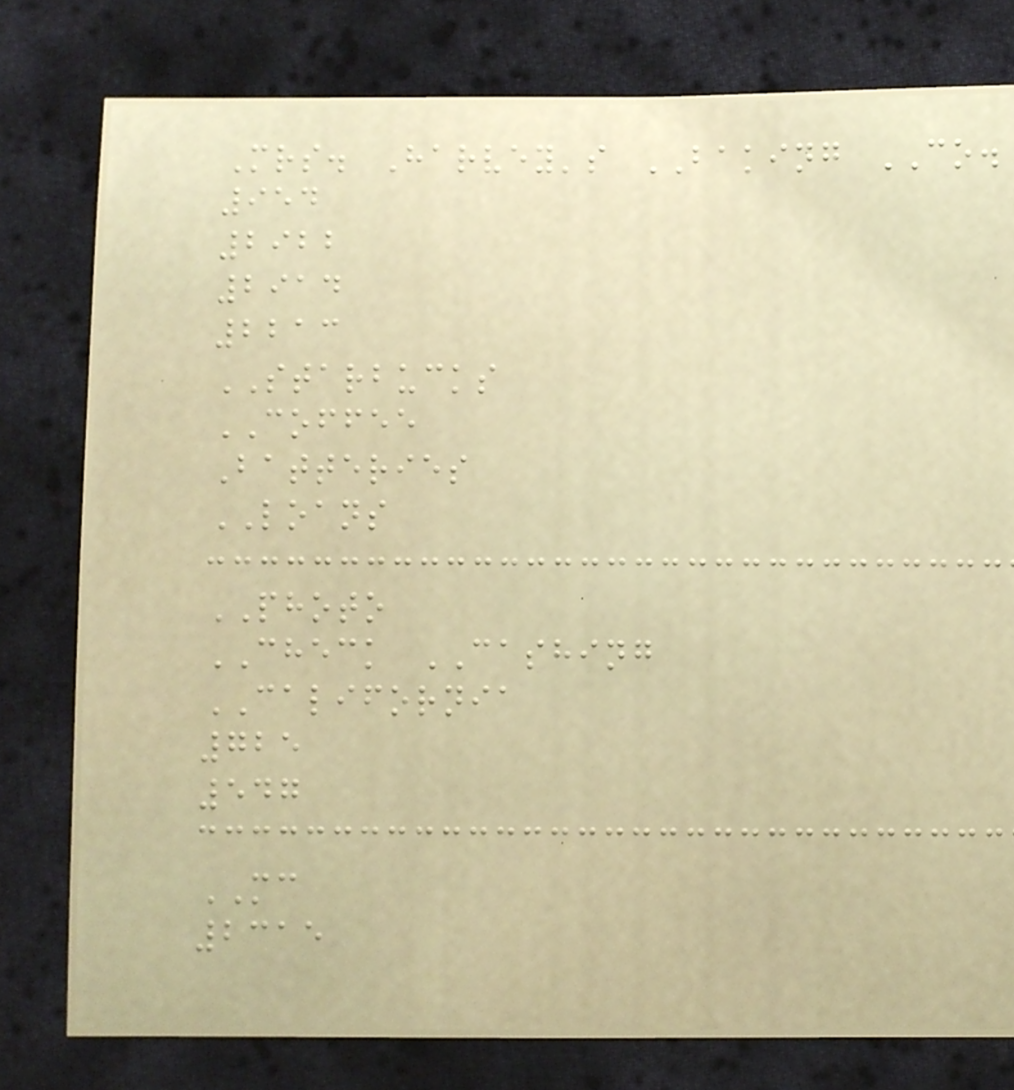Mrs. Harvey's BAKING CO.
954
2922
2914
2213
STARBUCKS
COFFEE
Batteries
LOANS
PHOTO
CHECK CASHING
CALIFORNIA
725
547
MC
2315
